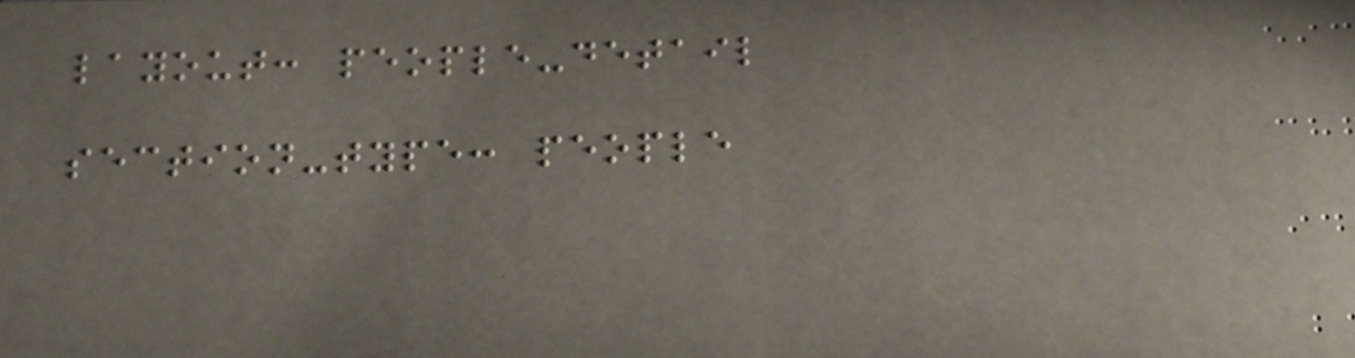layout: people-detail
section-type: people
